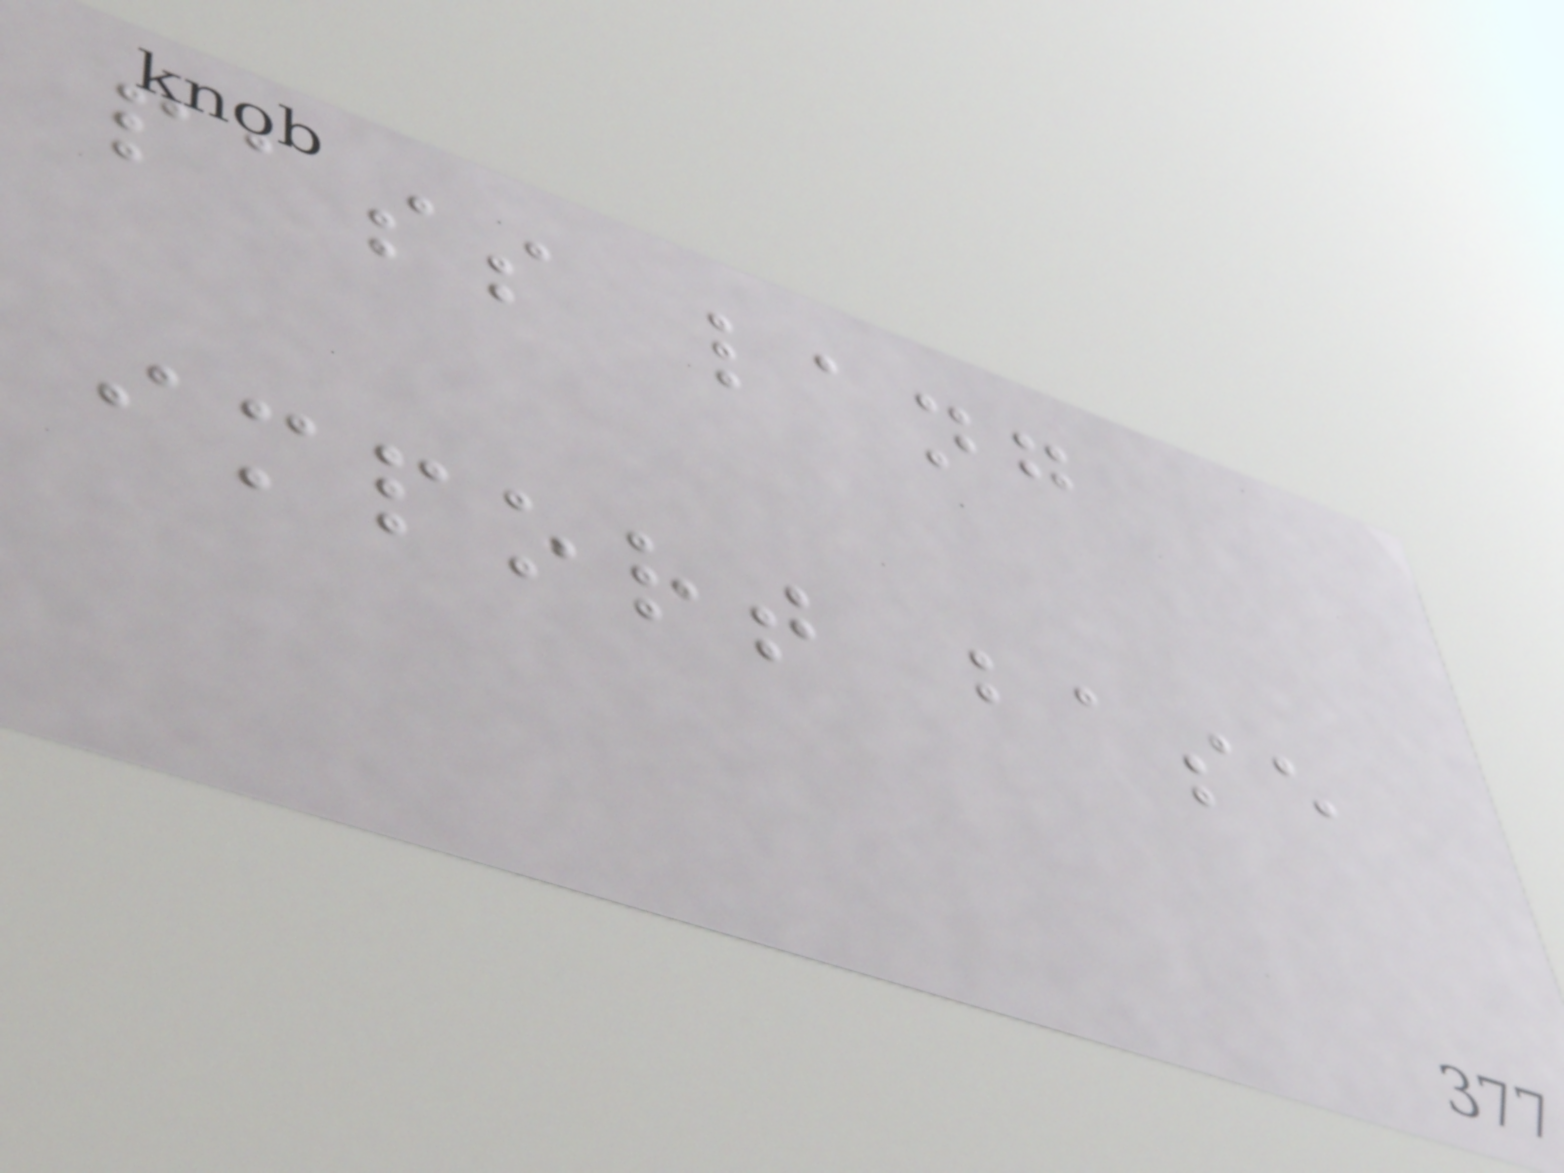pass lang
import base
